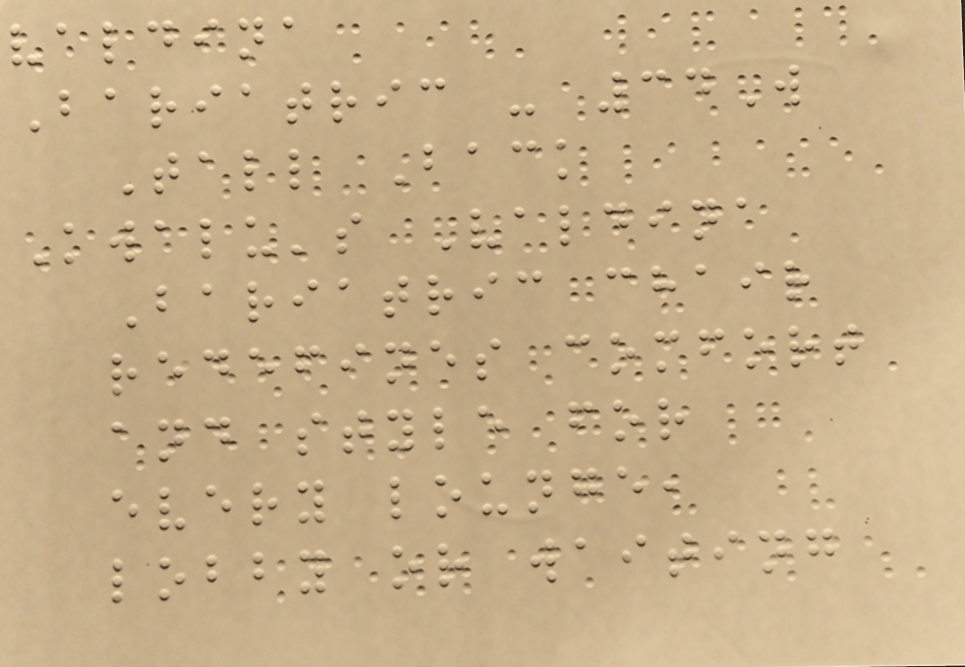valdina
Bariatric - 34W
Tall Back
Kwalu's Valdina
Bariatric chair
redefines comfort
and style for
every lounge,
lobby or waiting
